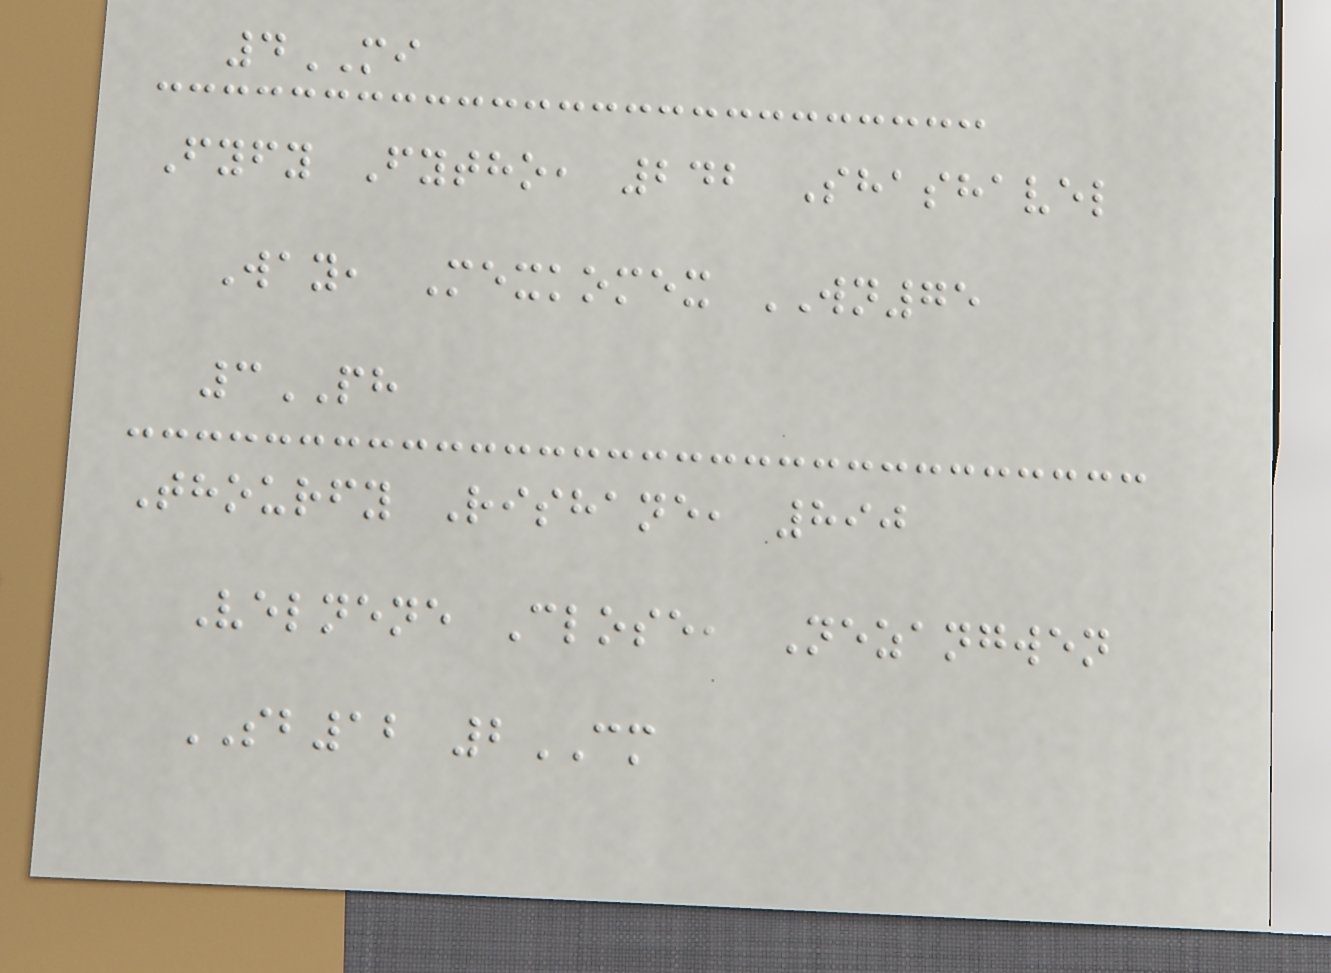4MI
Fyfy Fytho, 242 Shashavel
Way, Mexkomex WN75
3PH
Thourfy Rishane, 890
Velnene Close, Nezangwen
SB12 2CM
